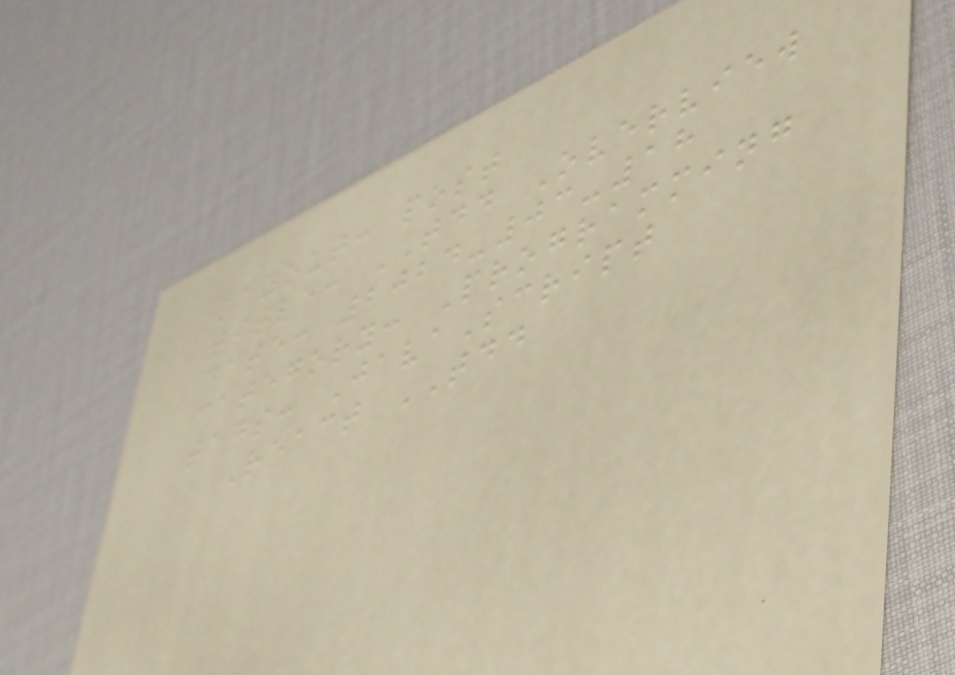layout: post
title: TDD Overview
date: 2024-03-18
category: Programming
tags: JavaScript
React TDD
